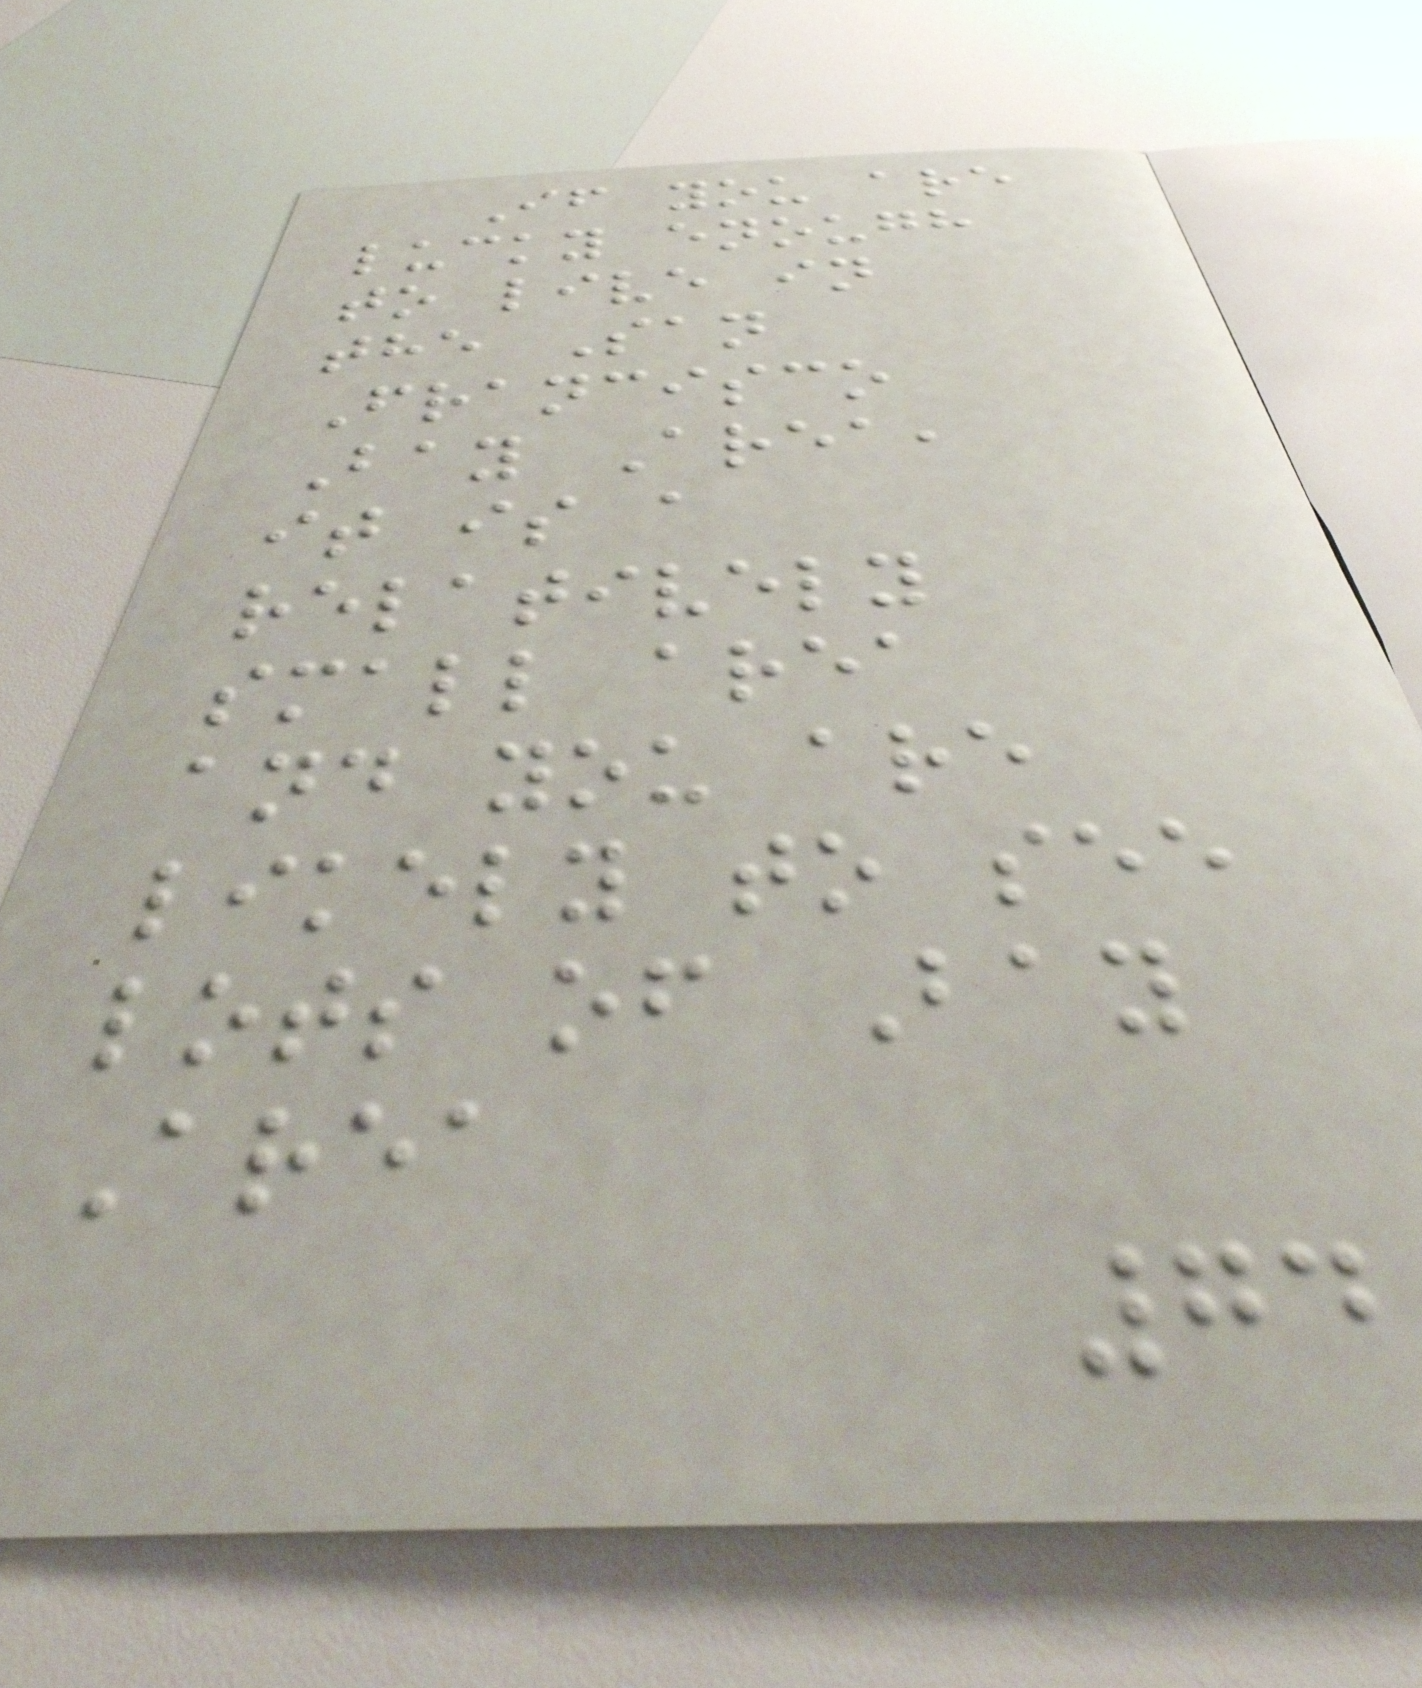If you are
lucky enough
to live in
the San
Francisco
Bay Area,
it is a
relatively
small area
and you are
likely to see
lots of Bay
Area
74
